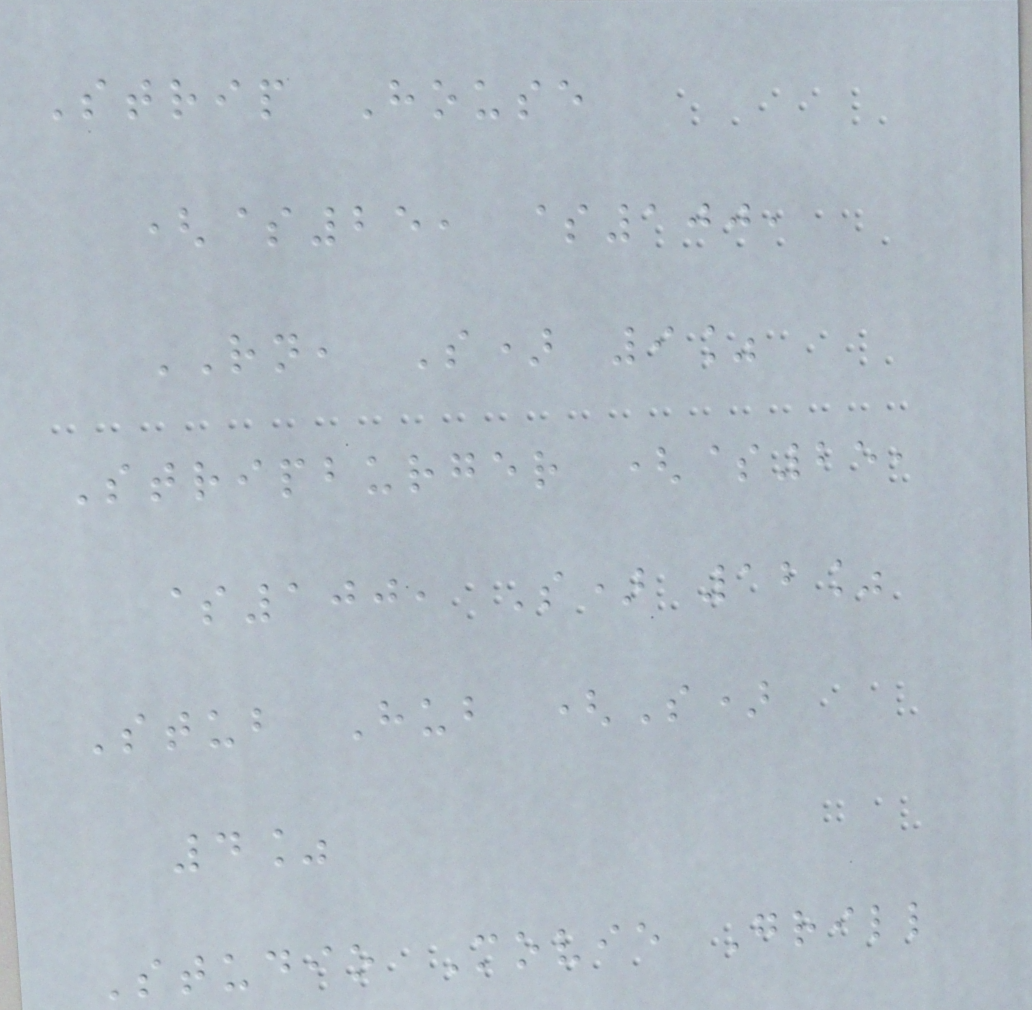Strip House
($25, $100,
RN, S) 9%
Stripburger ($25,
$100, S) 12%
Stub Hub (S)
4%
Studio Movie Grill
